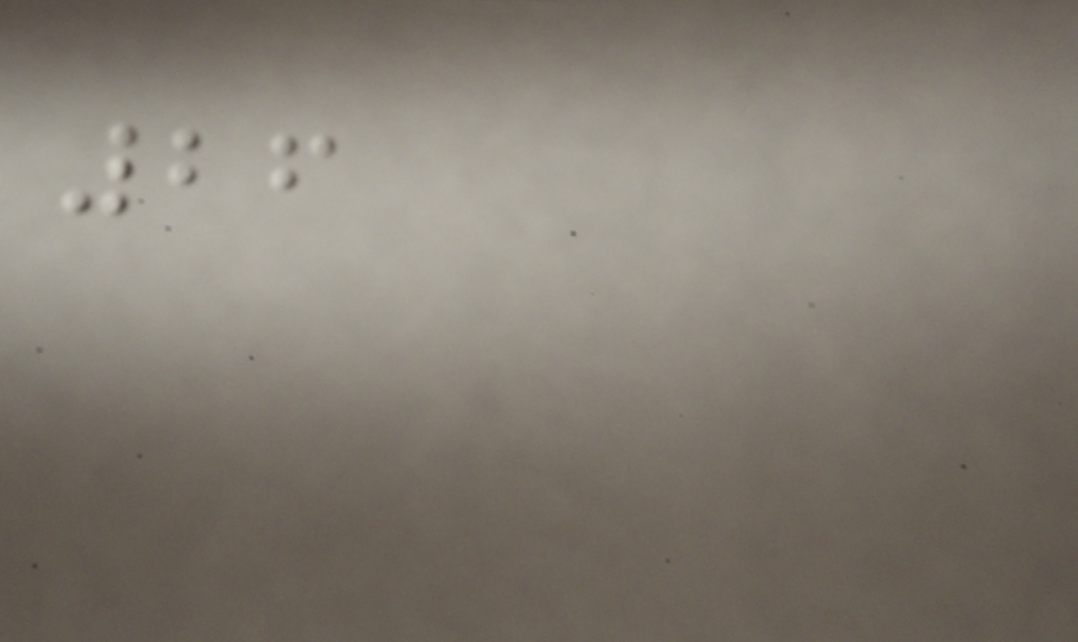26
